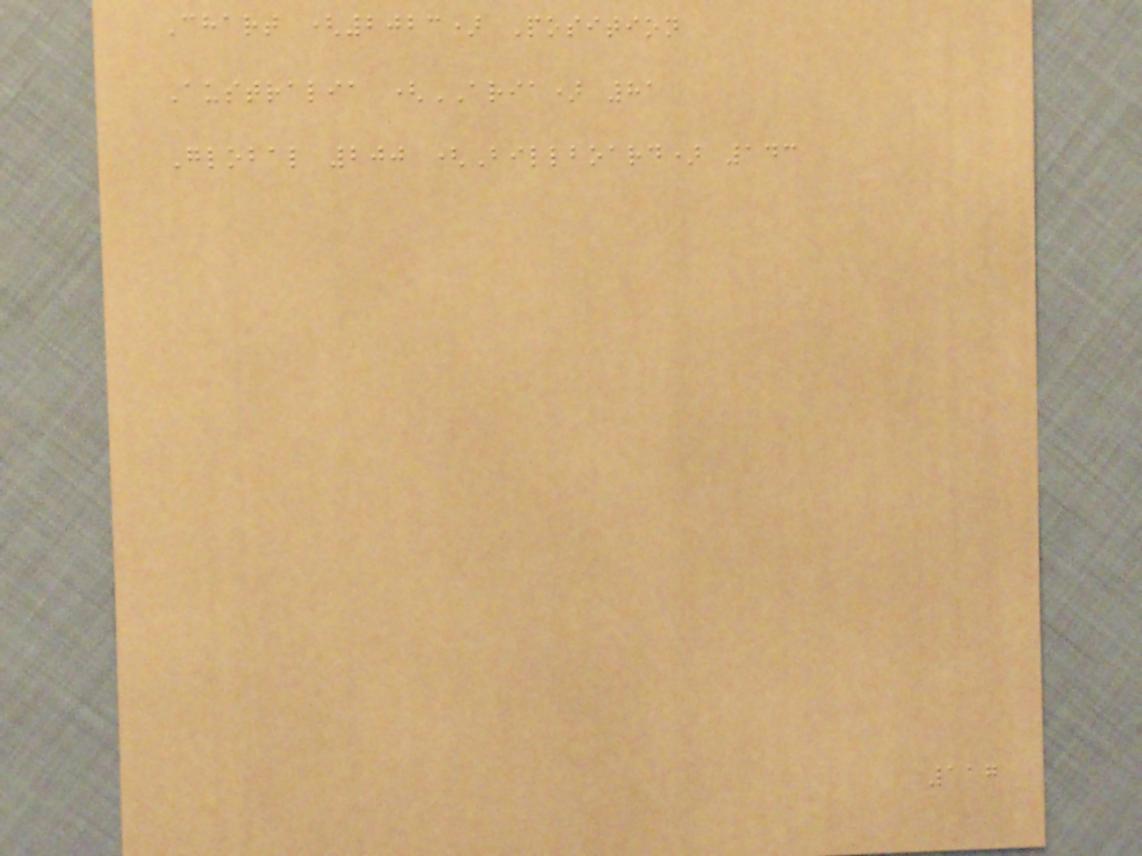Chart (2023) Position
Australia (ARIA) 81
Global 200 (Billboard) 143
117
